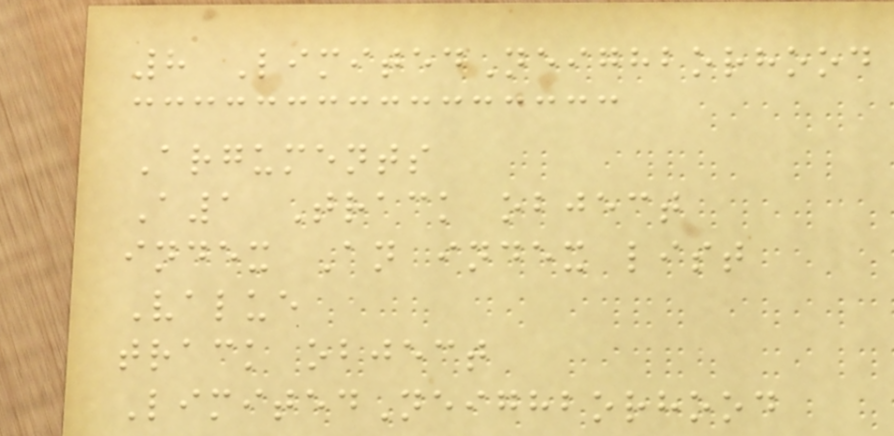8 LimitedNeighborhood
Arguments
A1 Track object
index An index list
Value
track object
LimitedNeighborhood
